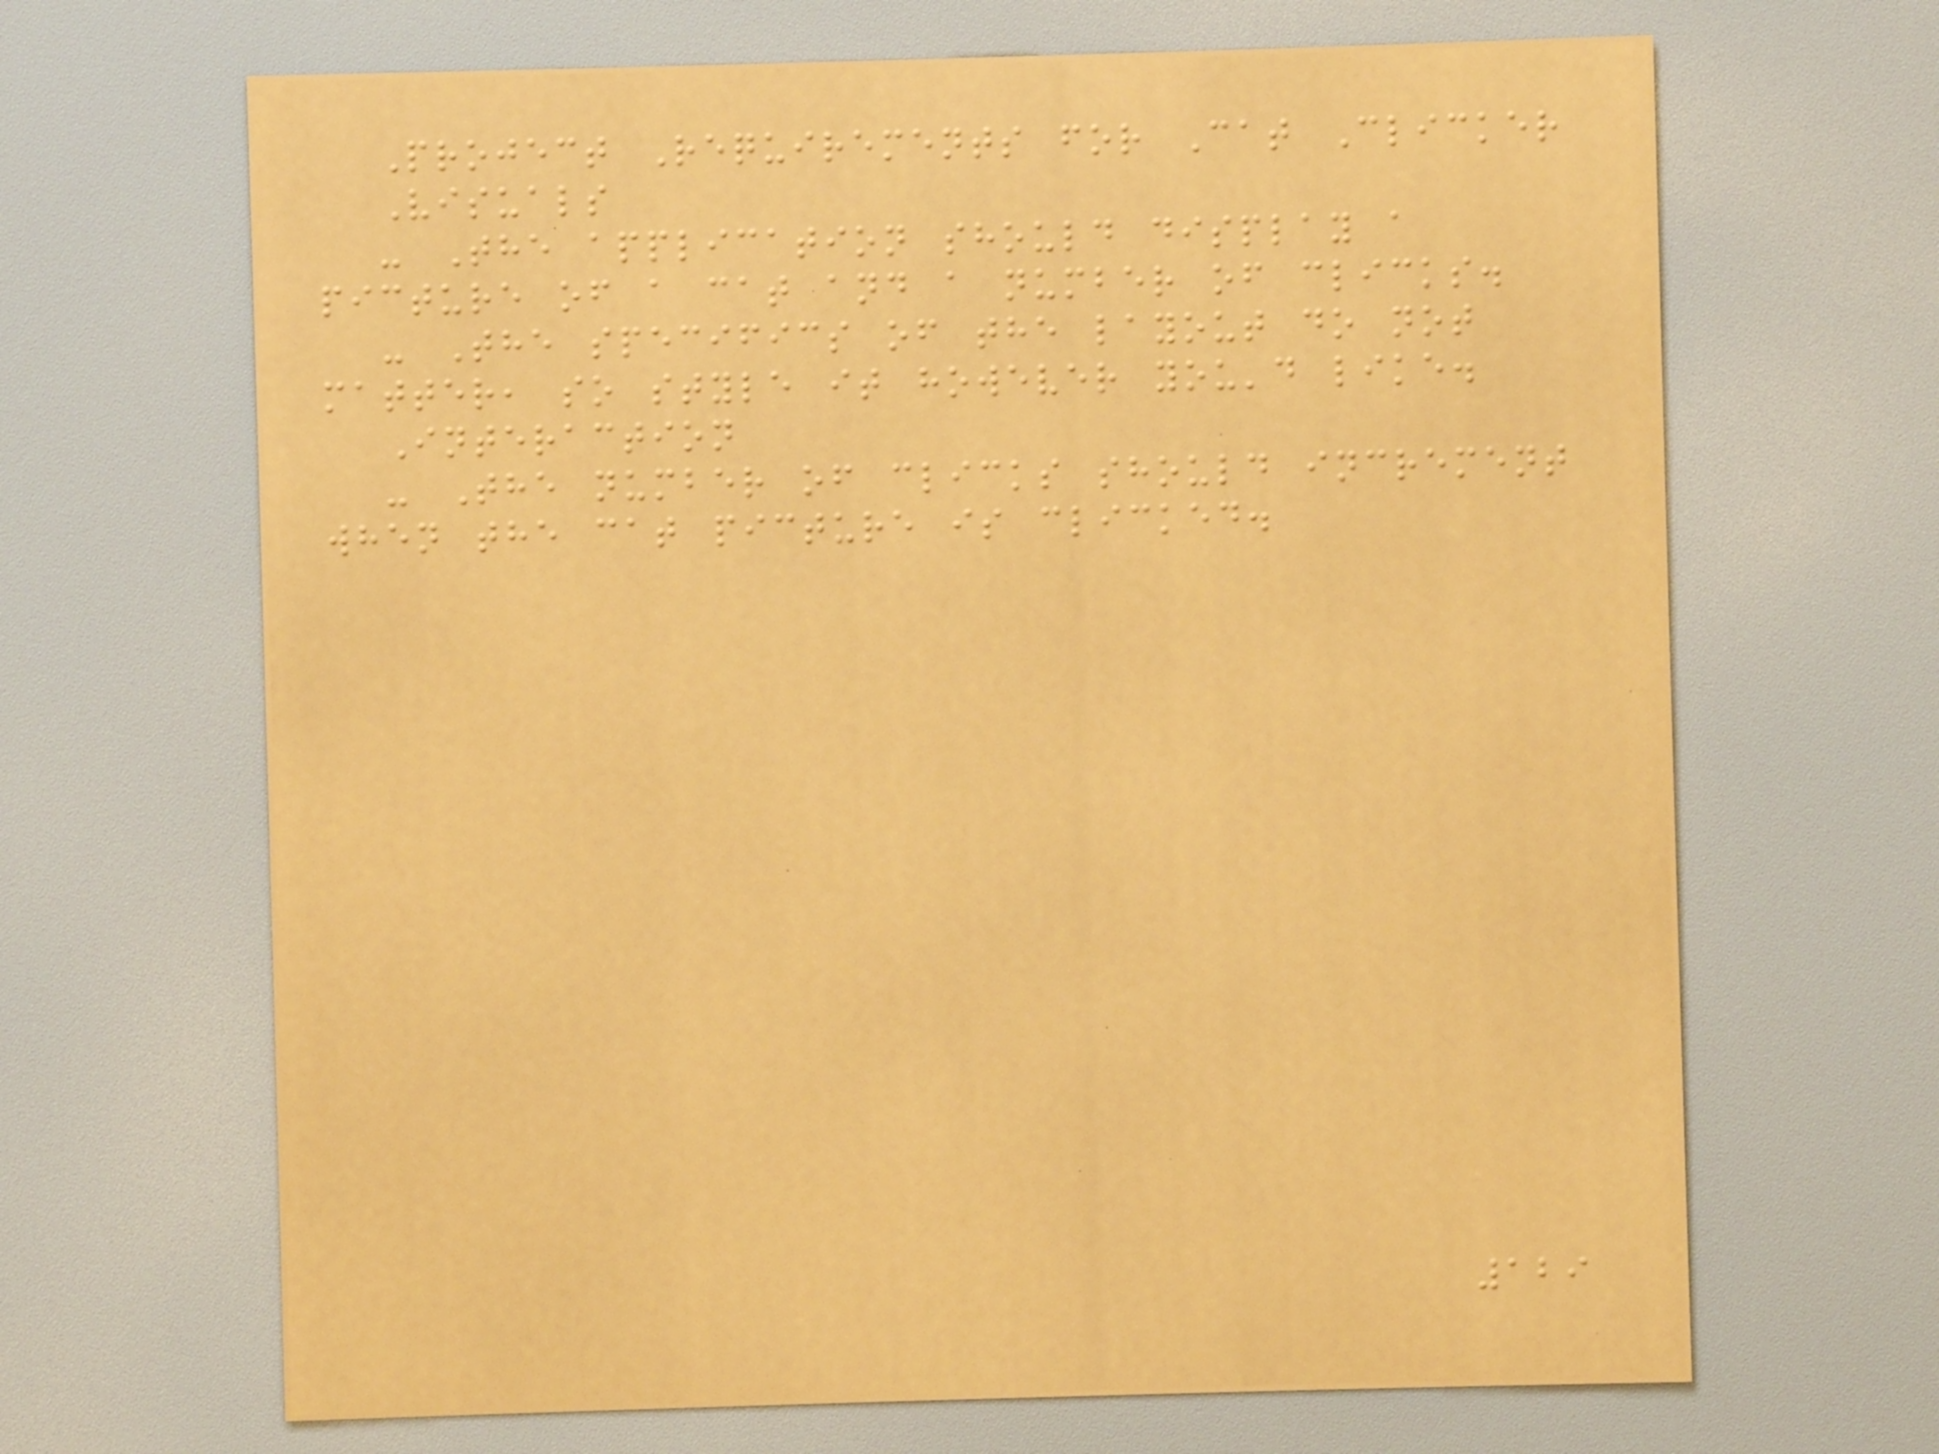Project Requirements for Cat Clicker
Visuals
- The application should display a
picture of a cat and a number of clicks.
- The specifics of the layout do not
matter, so style it however you'd like.
Interaction
- The number of clicks should increment
when the cat picture is clicked.
129
